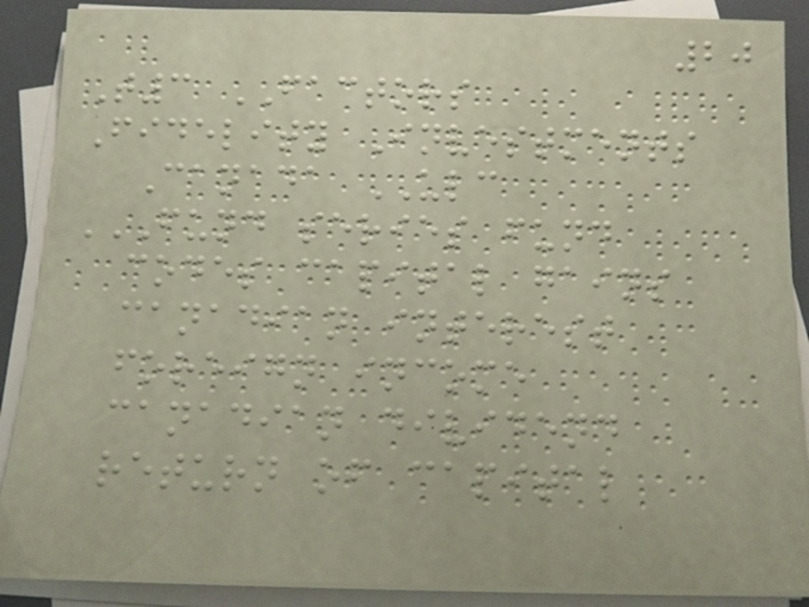20
T3 FACTORS
Fidelity Investments
Canada ULC
FUND SERIES FUND
CODES CAPITAL GAINS
CANADIAN INTEREST
FOREIGN INCOME
CANADIAN DIVIDEND
RETURN OF CAPITAL
